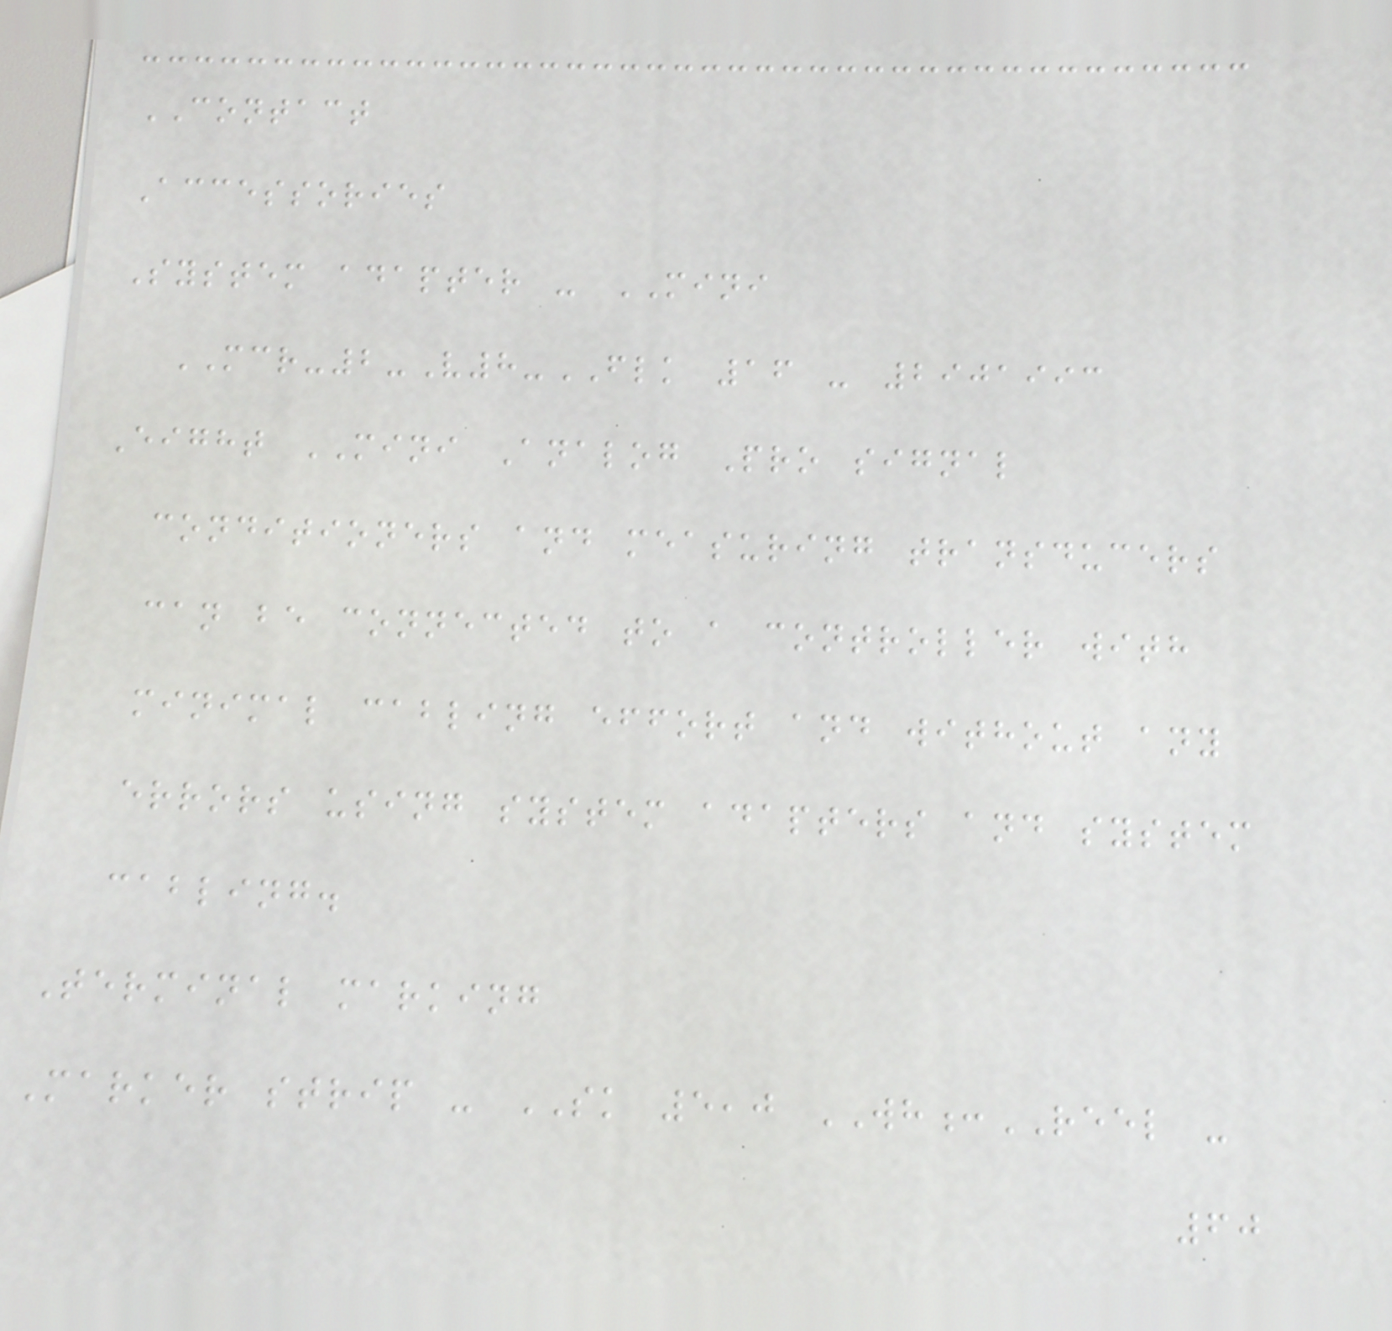CONTACT
Accessories
System adapter - MINI
MCR-2-V8-FLK 16 - 2901993
Eight MINI Analog Pro signal
conditioners and measuring transducers
can be connected to a controller with
minimal cabling effort and without any
errors using system adapters and system
cabling.
Terminal marking
Marker strip - SK 5,0 WH:REEL -
60
